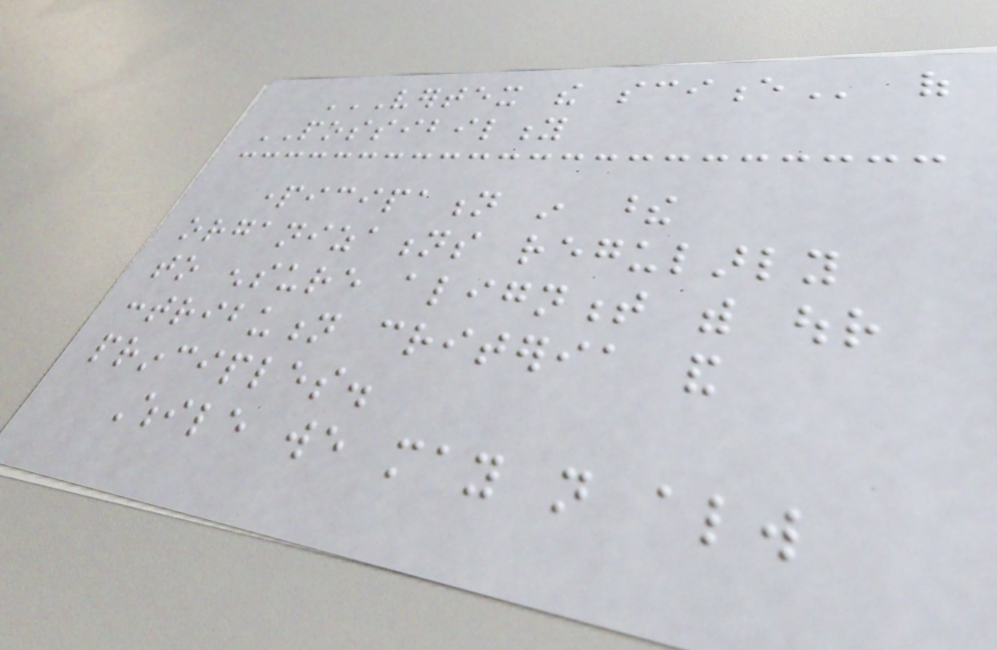VERTEX THE SCIENCE of
POSSIBILITY
participation in these
organizations regularly
to ensure alignment with our
contribution criteria and
principles.
While we may not always
